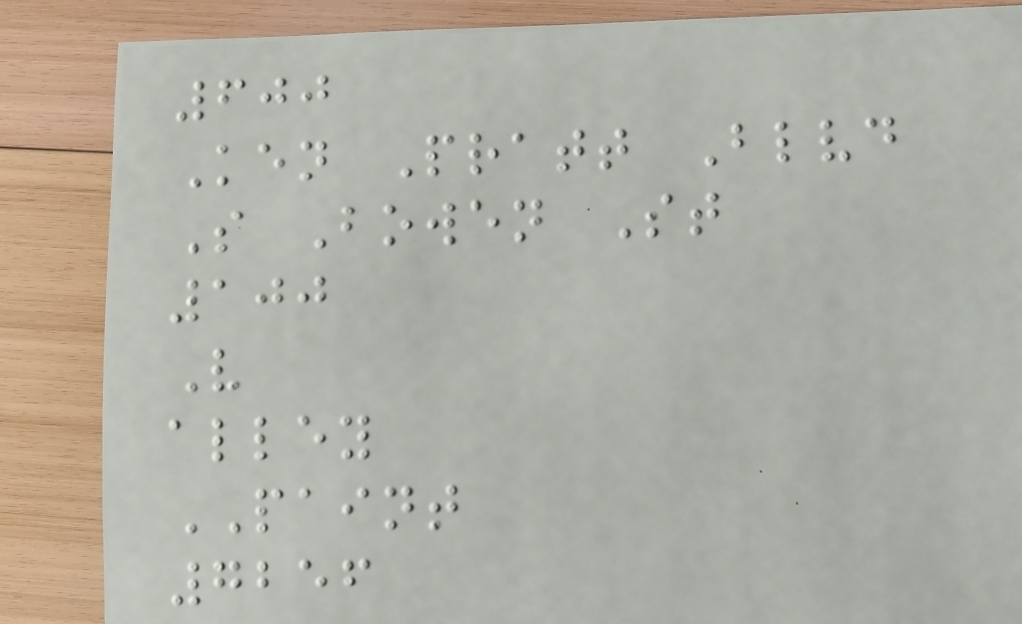600
Ken Pratt Blvd
S Bowen St
100
V
alley
PAINT
7256
